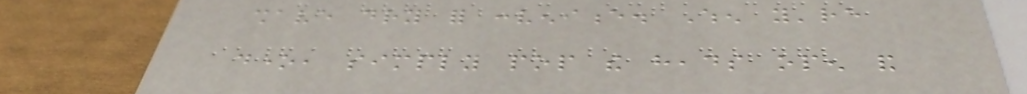shave dry for convenience. When you're
done, simply pop the heads open and
